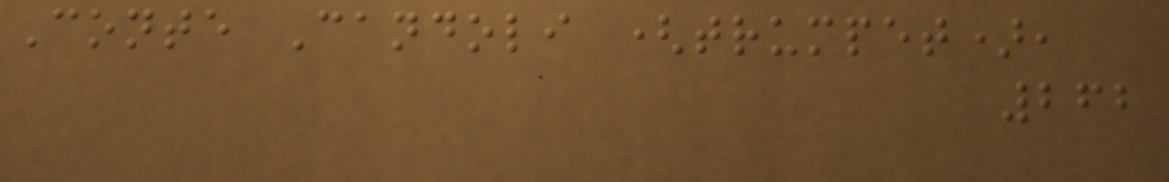Conte Candoli (trumpet),
262
